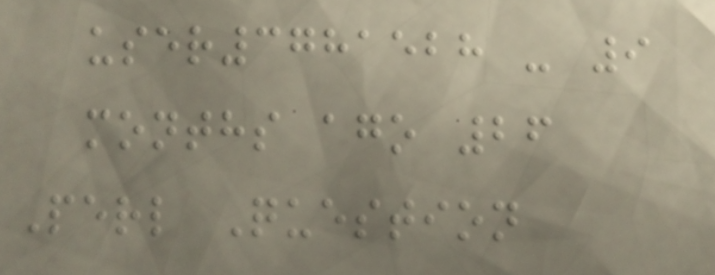user3781528 - 9
months ago 26
Perl Question
